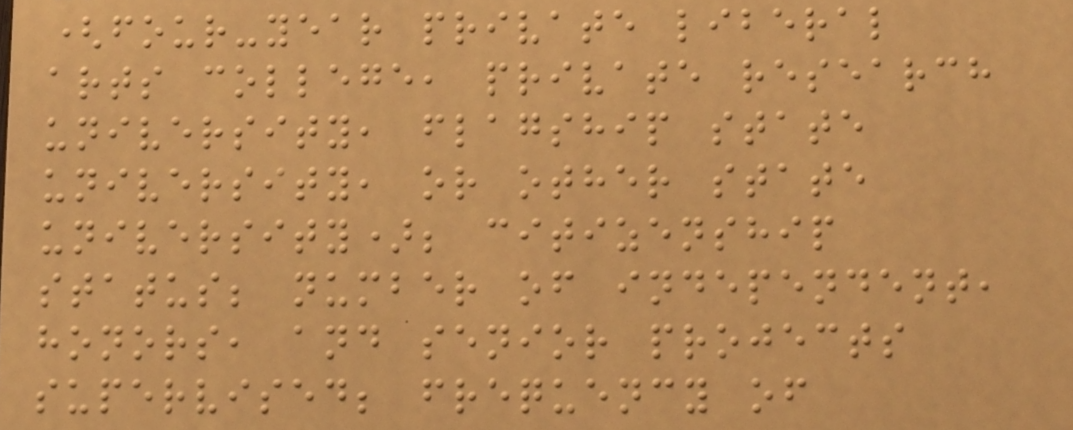(four-year private liberal
arts college, private research
university, flagship state
university, or other state
university); citizenship
status; number of independent,
honors, and senior projects
supervised; frequency of
